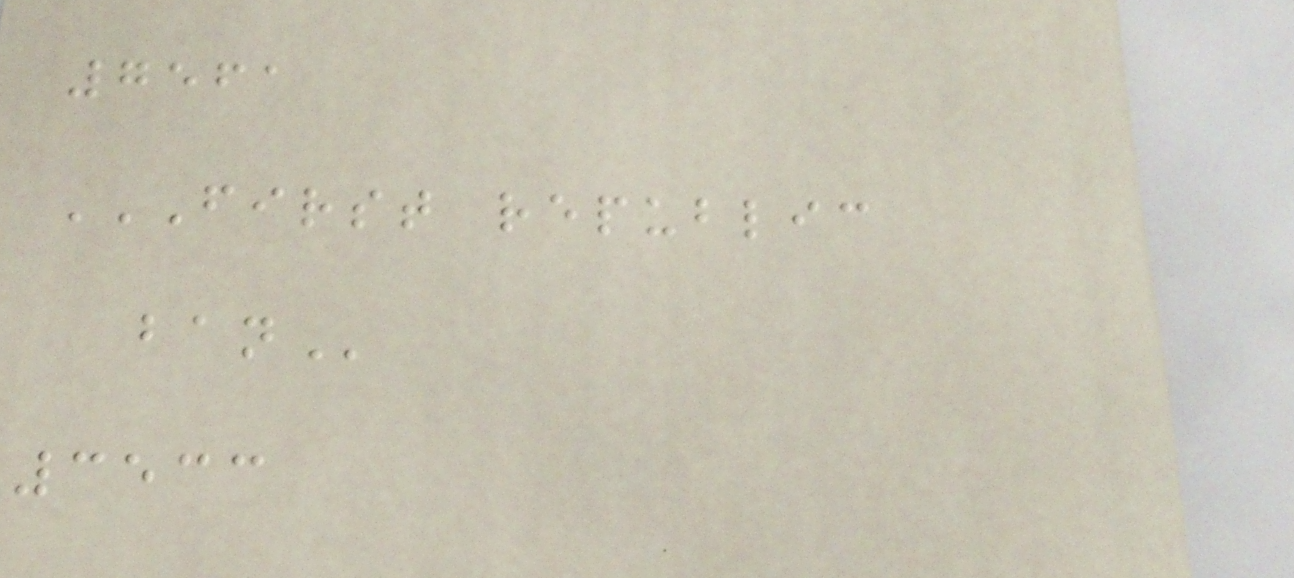7561
FIRST REPUBLIC
BAN
3533
